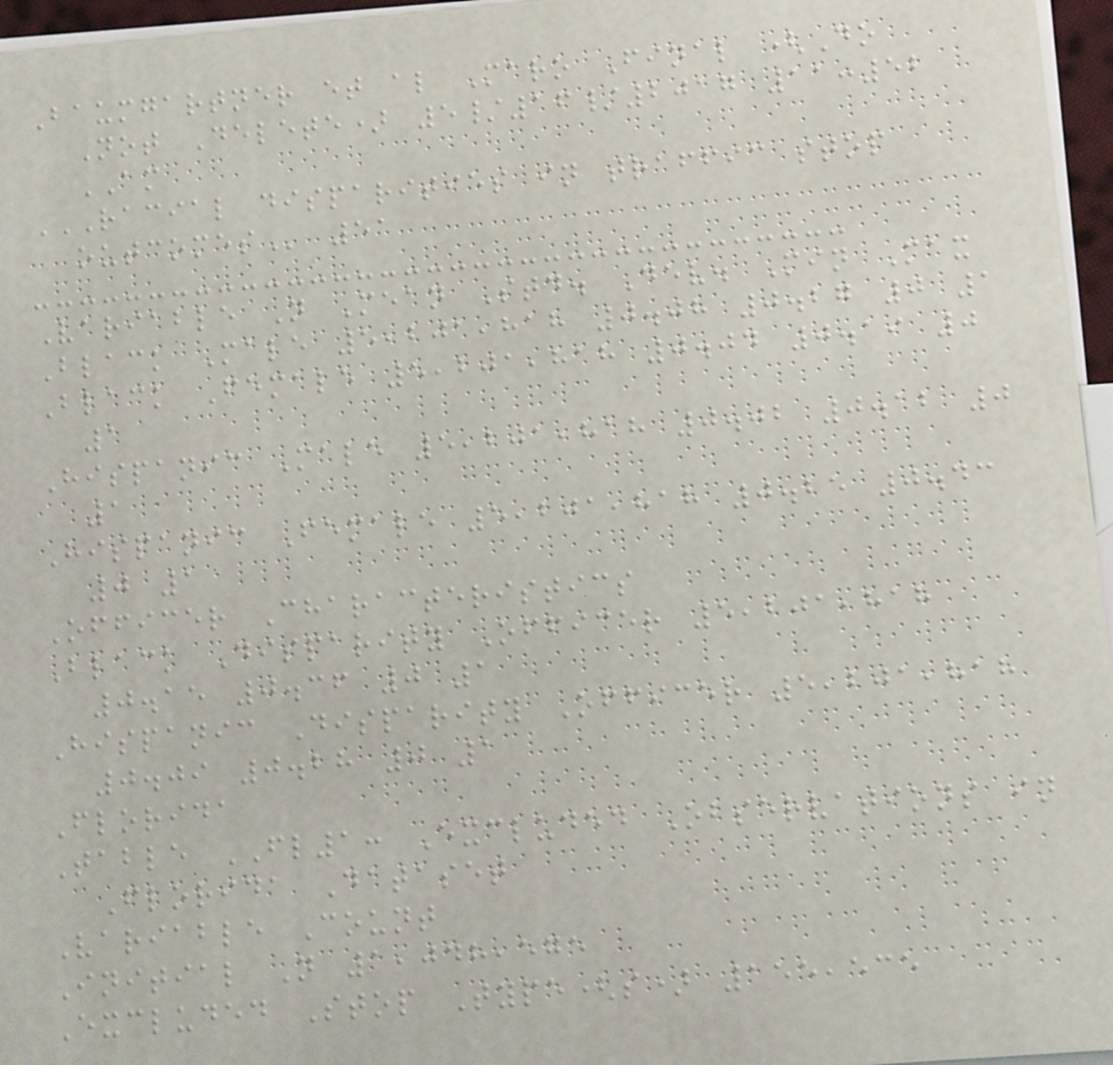Baumgartner et al Maro Final (Do
Not Delete) 5/16/2017 11:52
AM
RACIAL DISPARITIES IN TRAFFIC STOP
OUTCOMES 51
Variable N Mean Std. Dev. Min Max
Black Male 5,201,818 0.08 0.27 0 1
Black Female 5,201,818 0.04 0.19 0
1
Hispanic Male 5,201,818 0.02 0.12 0
1
Hispanic Female 5,201,818 0.25 0.43
0 1
Officer Characteristics
Black Disparity Officer 5,201,818
0.15 0.36 0 1
Hispanic Disparity Officer 5,201,818
0.09 0.28 0 1
Florida
Table FL1: Excluded Observations in
Florida Dataset
Variable Count
Initial N 1,048,575
Excluded Stop Type(s) 155,535
